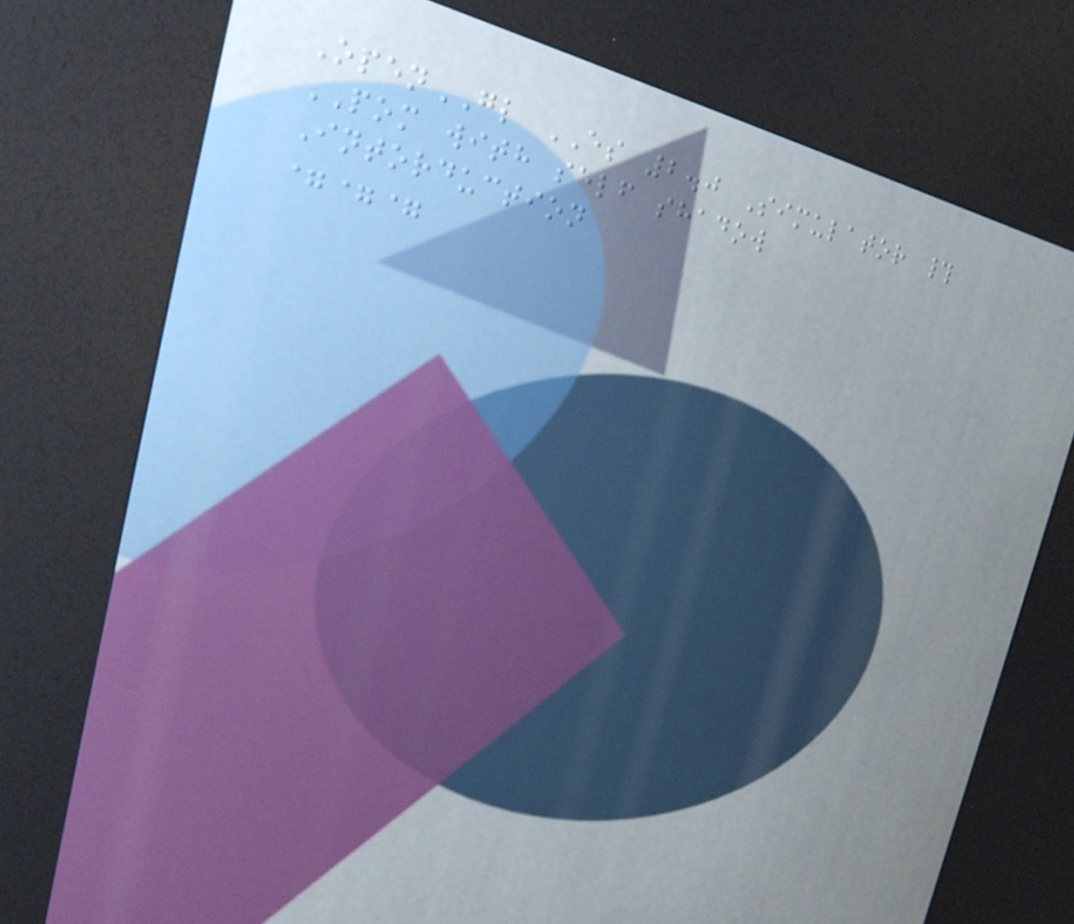OpenGL ES 2.0 Simulator #
POM with self shadow
Intorduction
===
